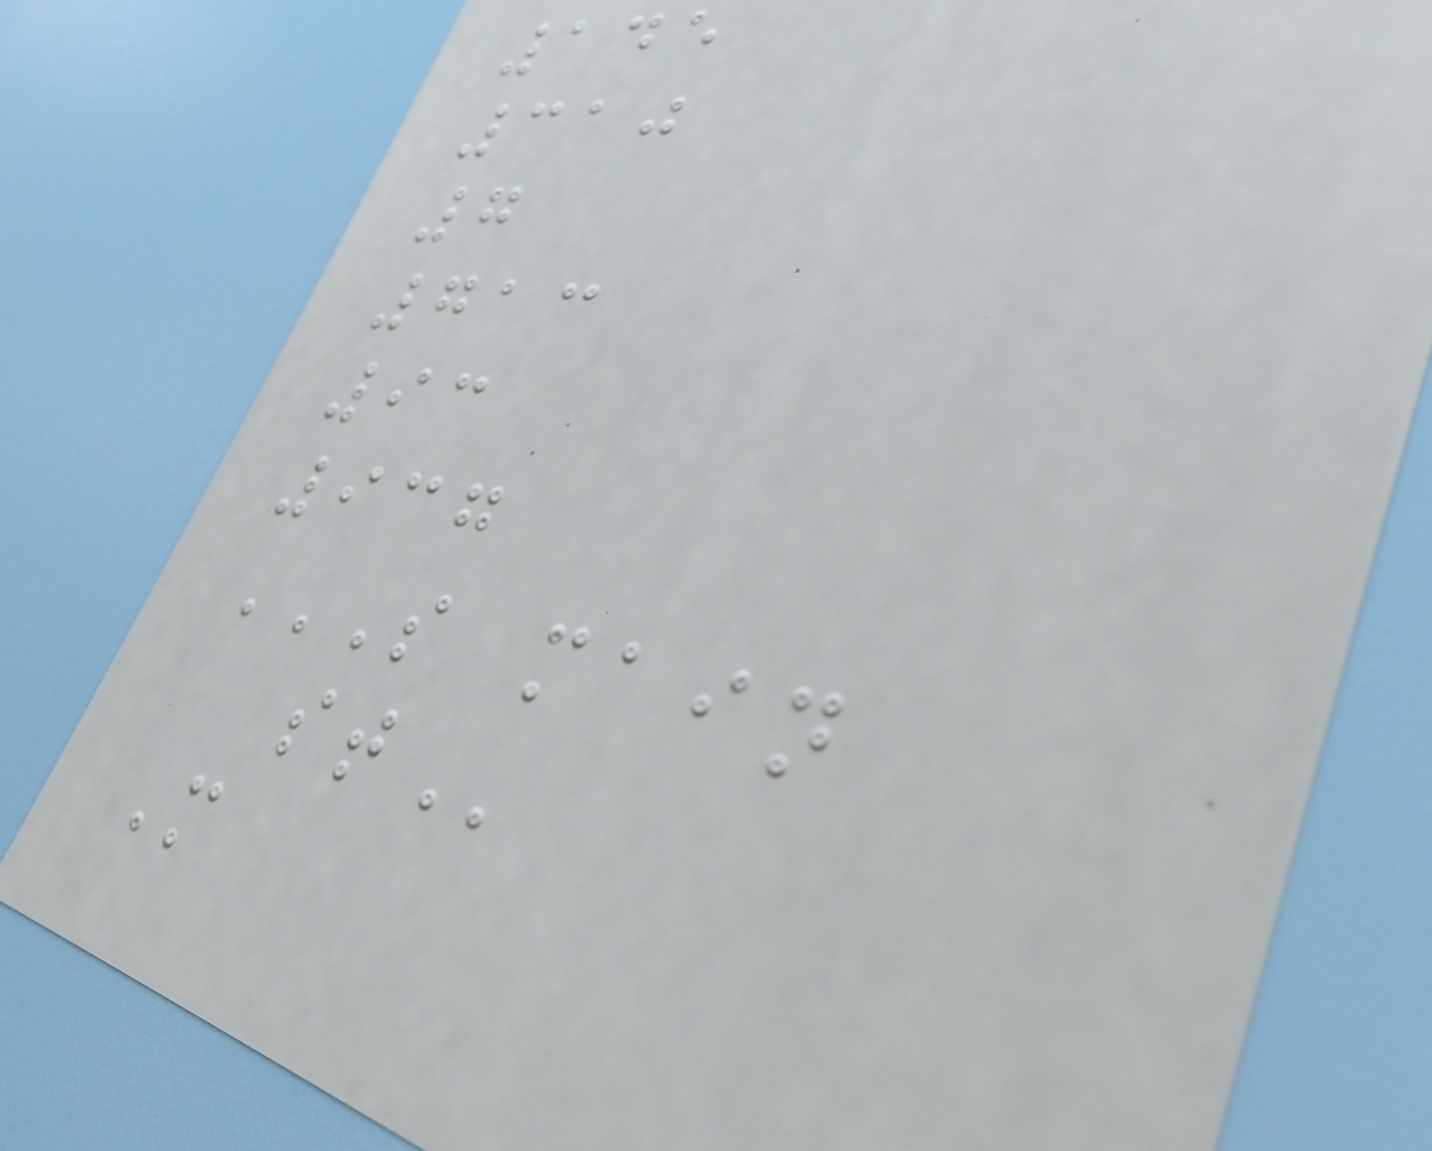145
310
7
713
93
937
S MAIN
ST
M
